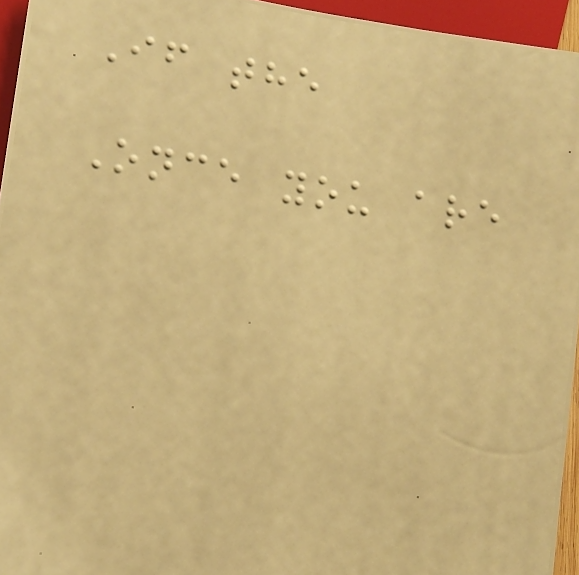If the
Once you are
